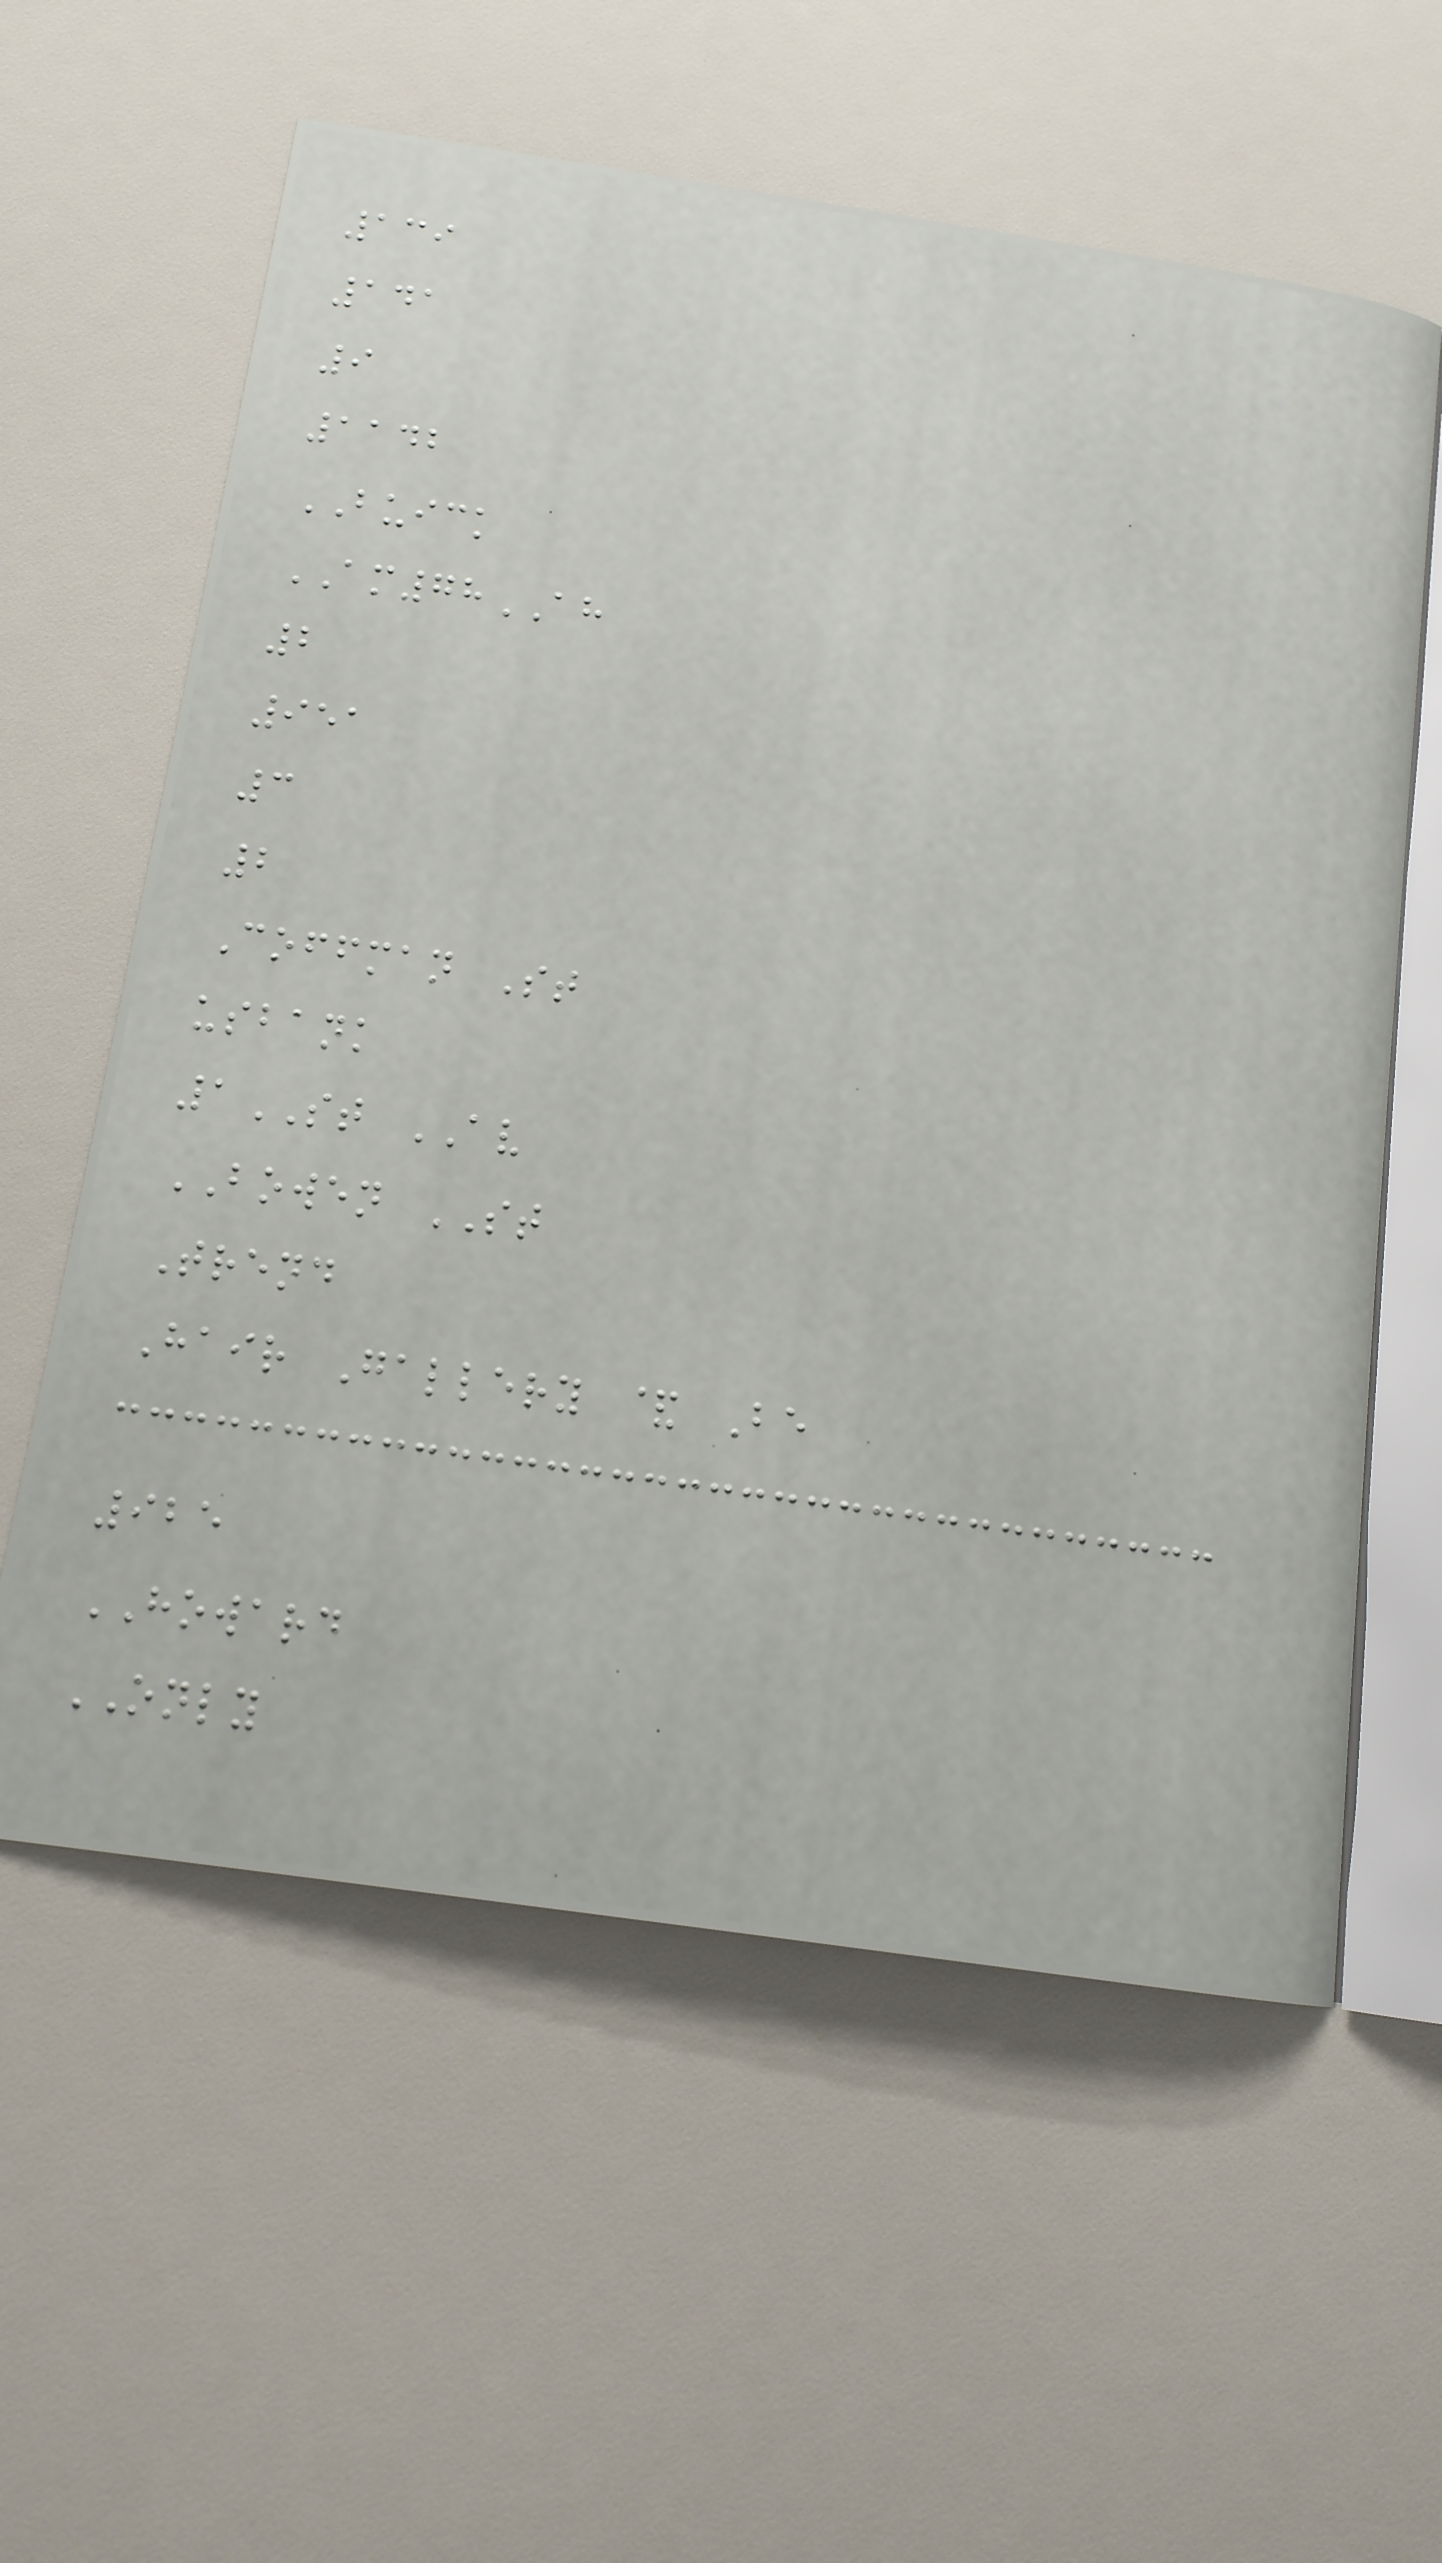139
141
9
1142
BUICK
AM78AH
2
951
3
2
Coffman St
usbank
1ST AV
BOWEN ST
Trend
Hair Gallery & Be
925
HOWARD
ONLY
